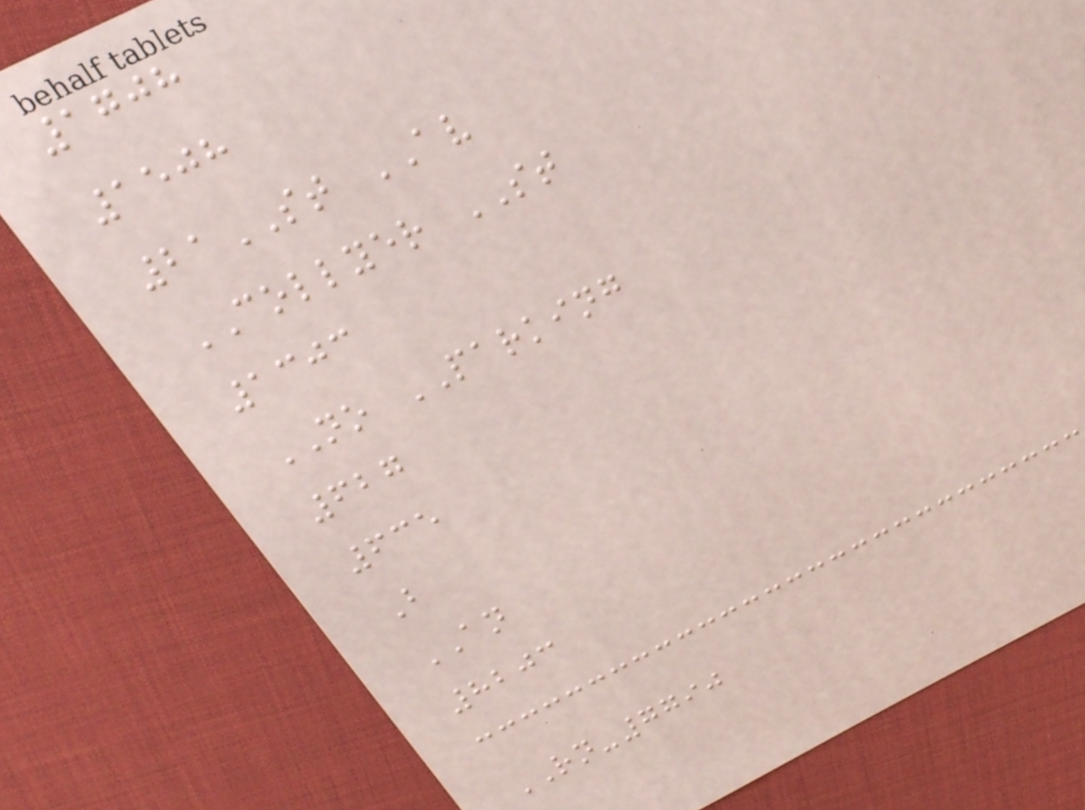1708
1508
21ST AV
COLLYER ST
1303
NO PARKING
627
635
B
AN
8203
RN-7790
